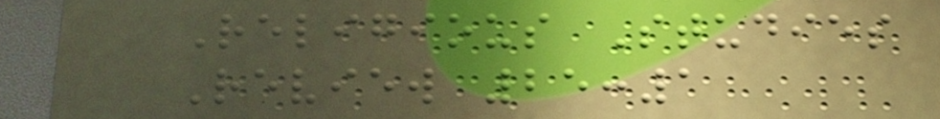Religious Studies
Review 25:1
